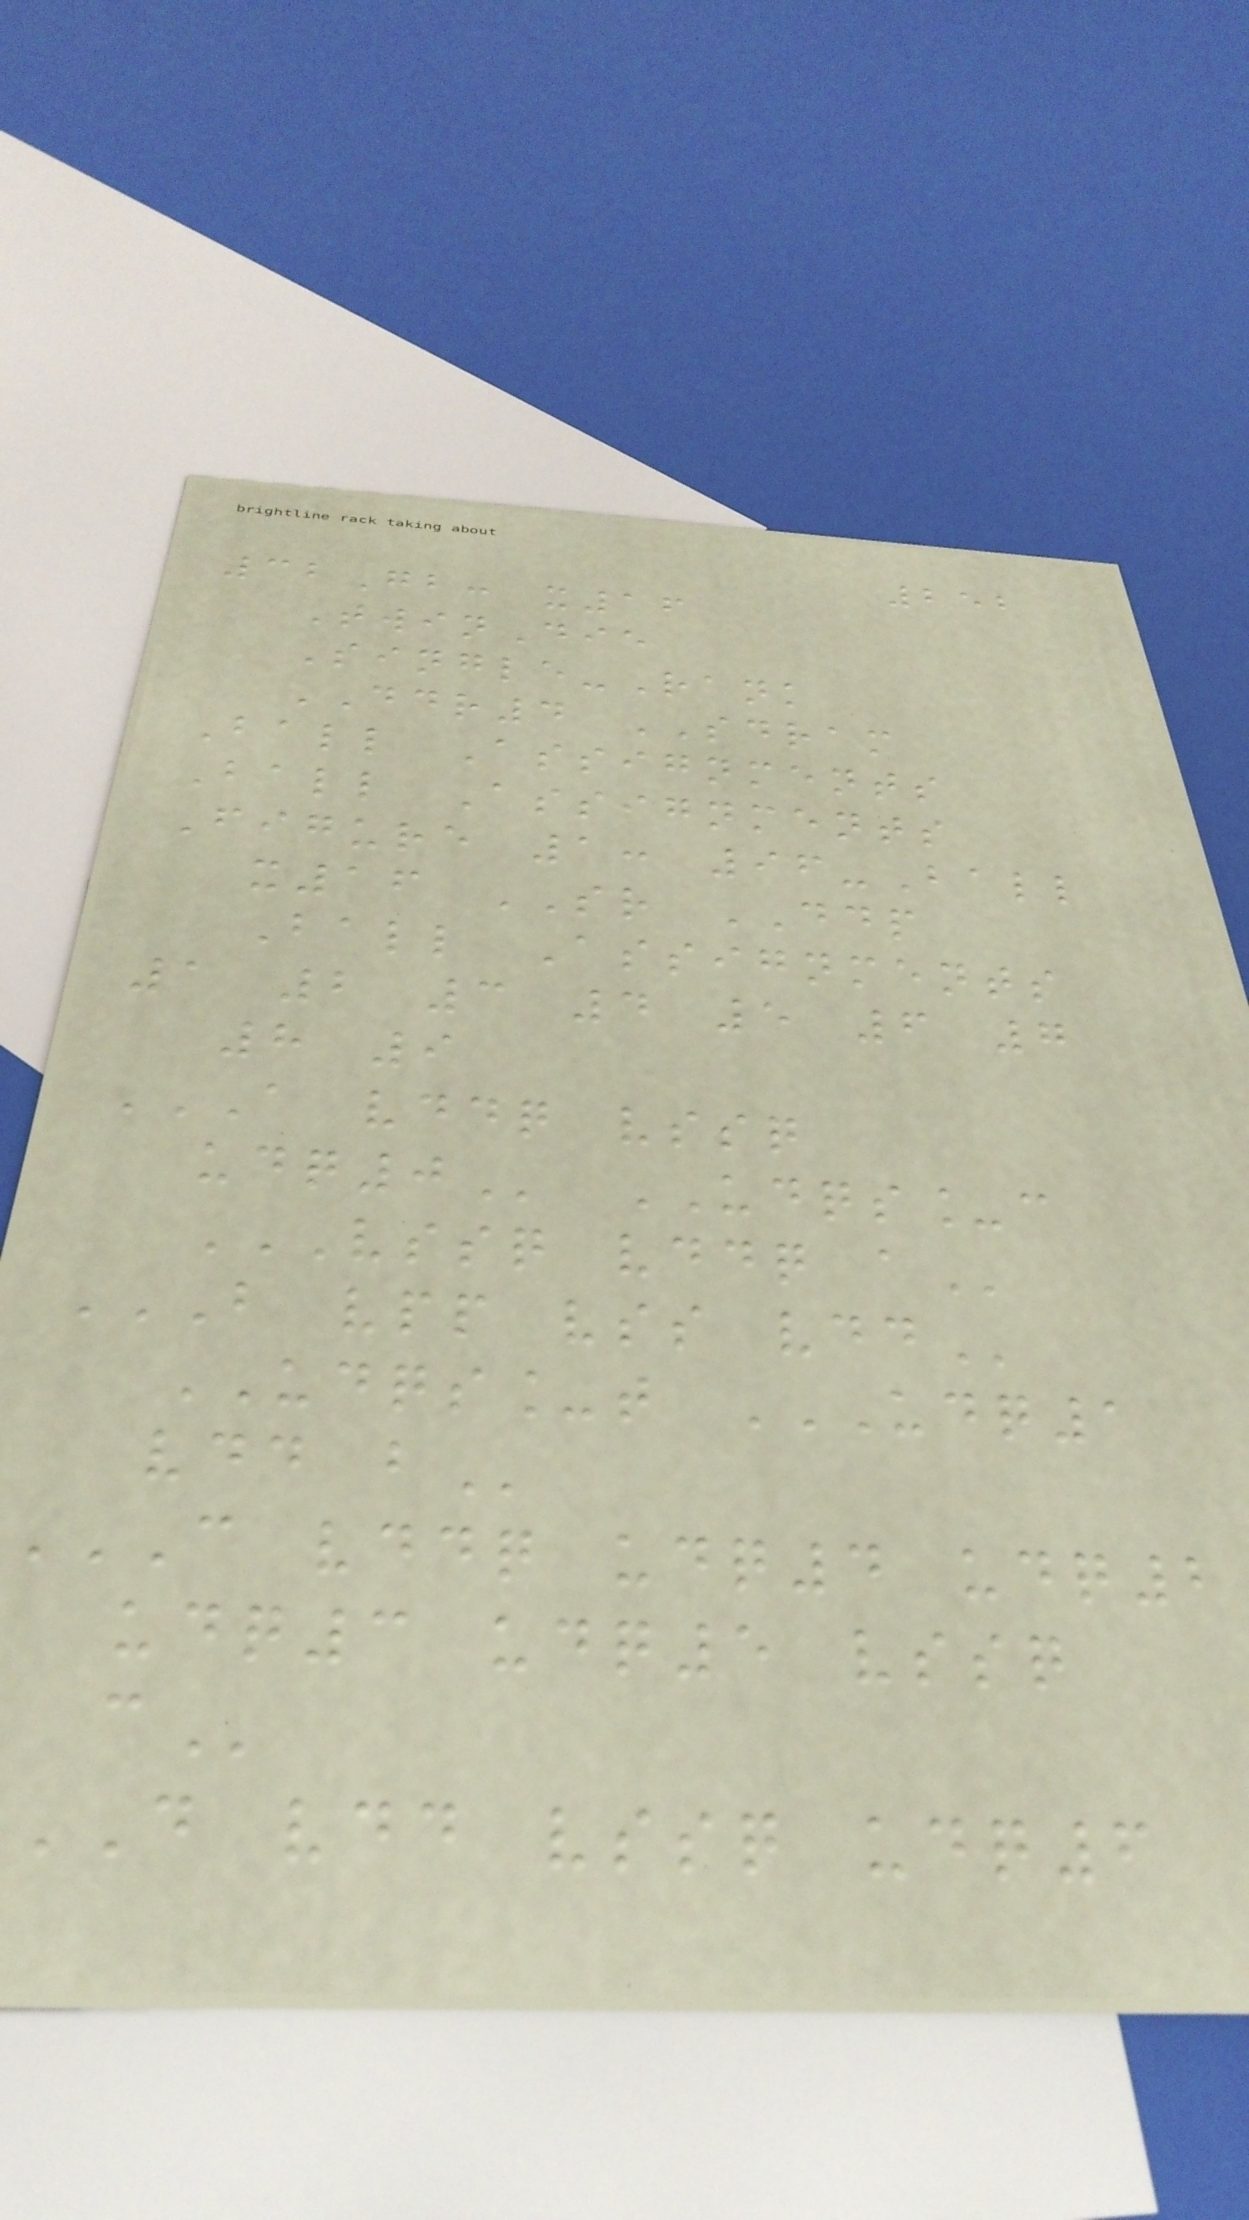252
32Gb: x16
TwinDie
Single-Rank
DDR4 SDRAM
Ball Assignments
Ball Assignments
Figure 1: 96-Ball
x16 SR DDP
Ball Assignments
1 2 3 4 5 6 7
8 9
A VDDQ VSSQ
UDQS_c
VSSQ VDDQ A
B VPP VSS VDD
UDQS_t UDQ1
C VDDQ UDQ4 UDQ2
udq3 udq5 vssq
D vdd vssq udq6
